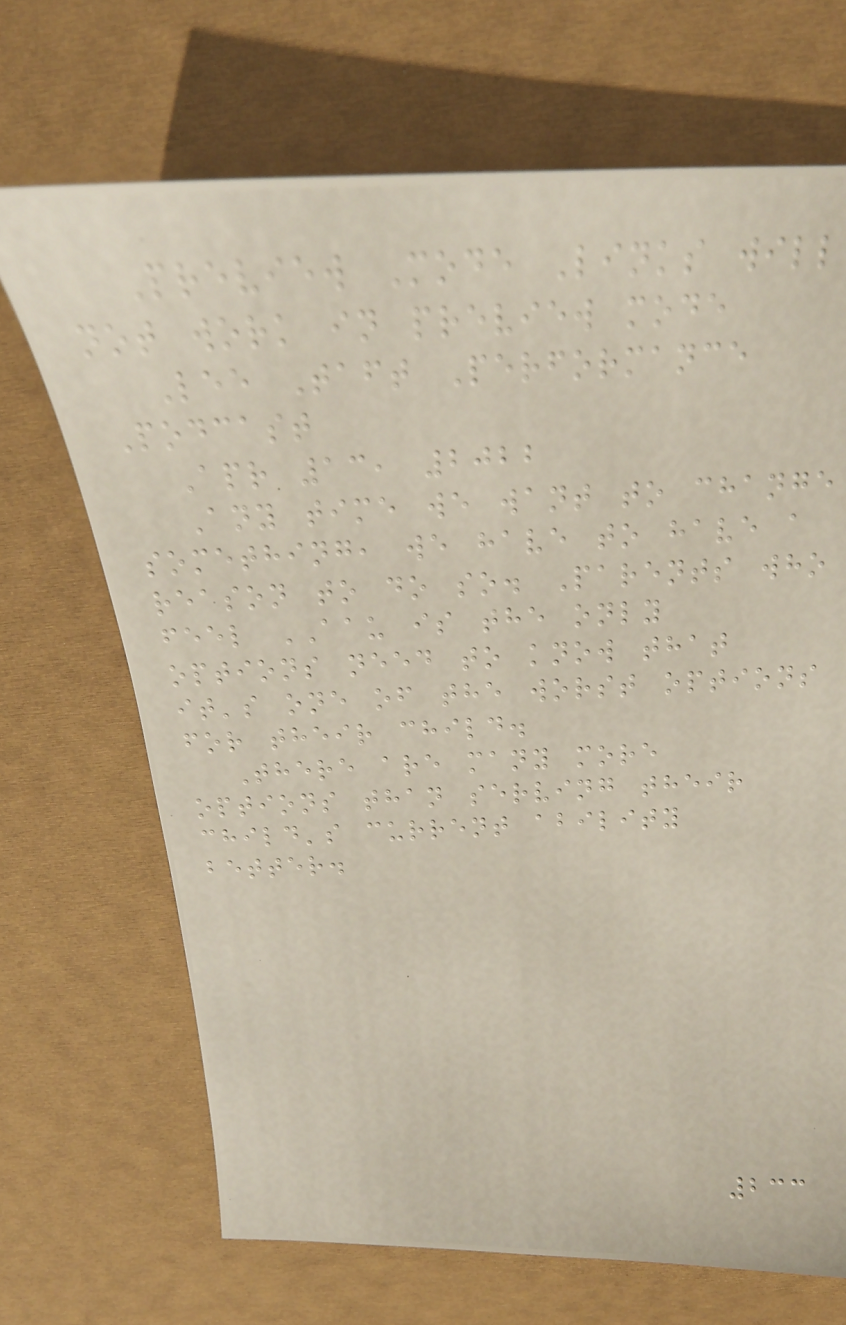Preview Mode Links will
not work in preview mode
Lee Taft Performance
Podcast
Apr 13, 2022
Any time we want to change
something, we have to have a
reason to do so. Parents who
feel AAU is the only
options need to know that
it's one of the worst options
for their child.
There are many more
options than serving their
child's current ability
better.
233
